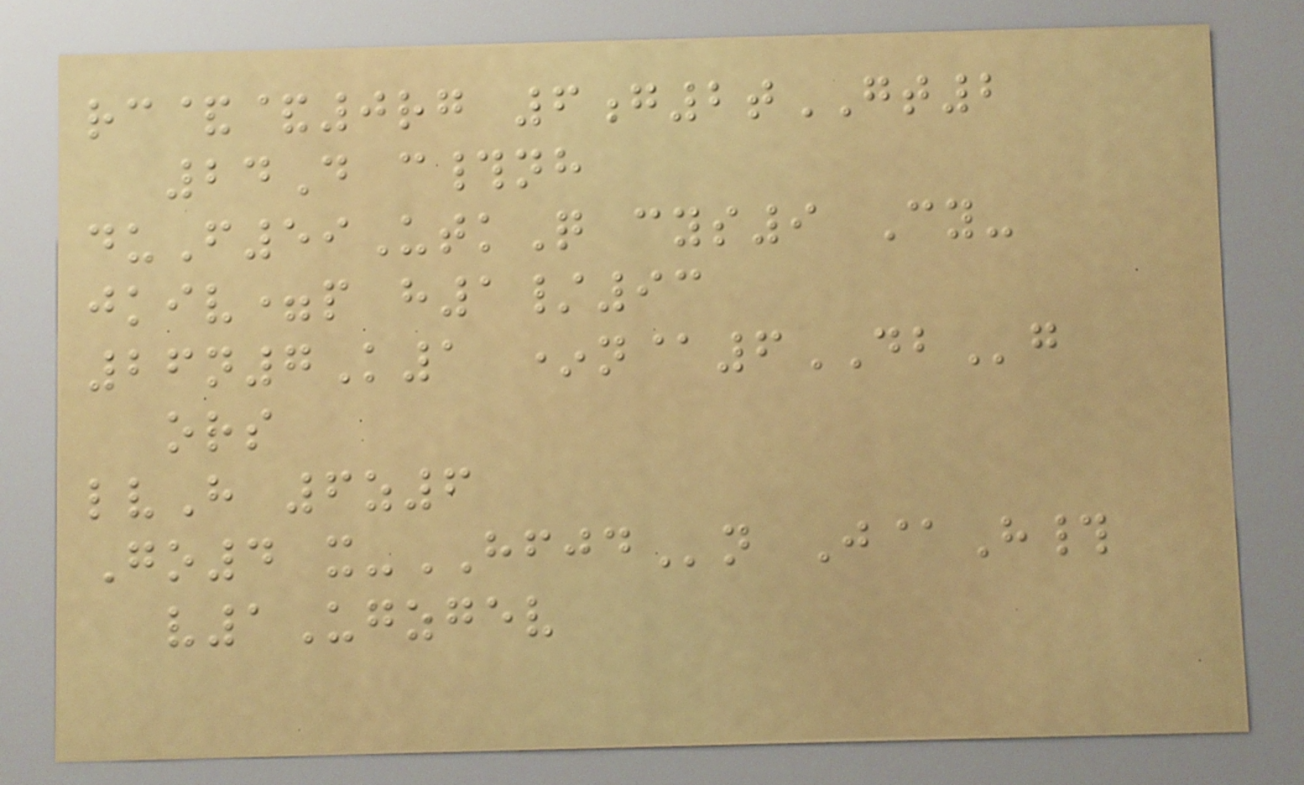rc&&0rg 6g2tGT2
24D c#nh
duF59UtkQ cys9 Cy-
jkiv=p h1/93
26n7K1 *n@6DBg
ors
lvH 6z6
Go4 x-HFJDn J@H#
v1Ugzgev
